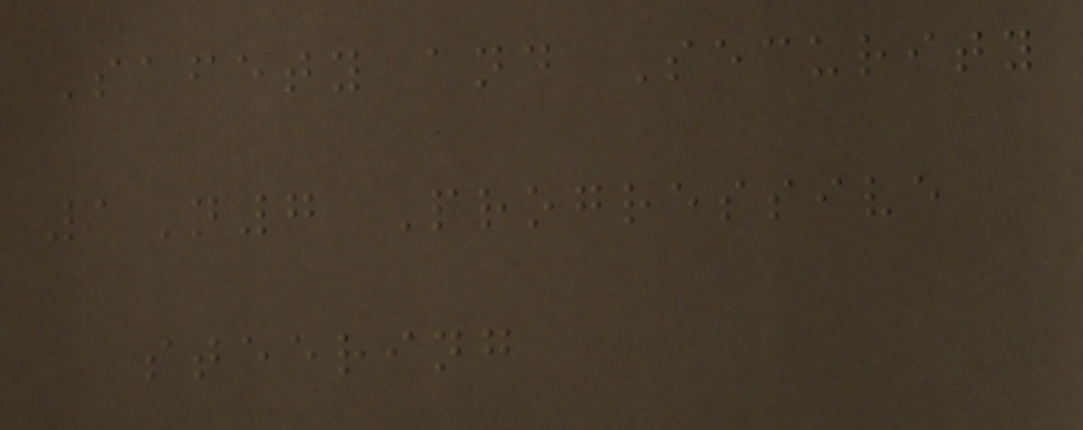Safety and Security
1N7 Progressive
steering
